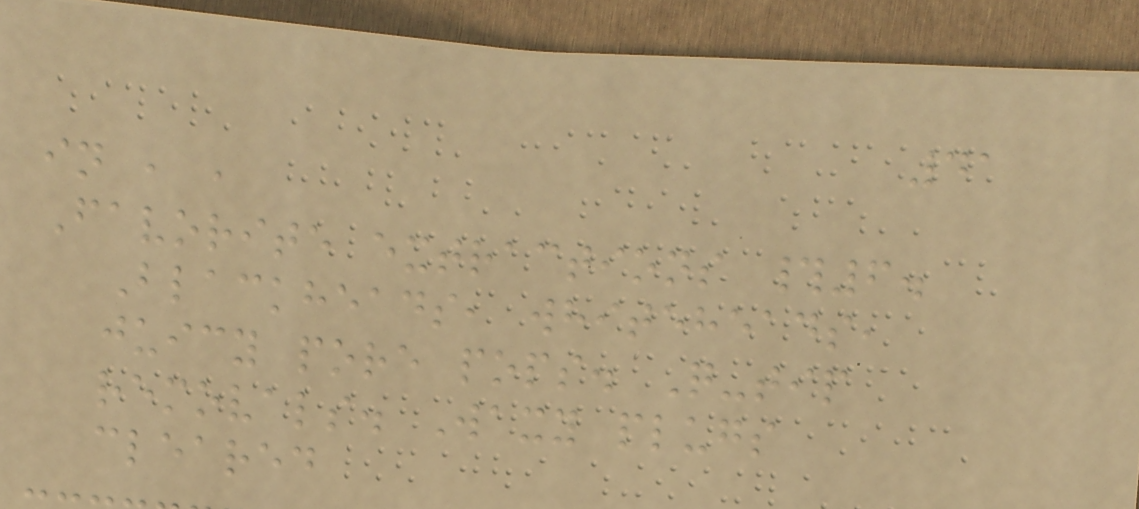41
in , ,
Favorite extractions #6.
Blackheads, whiteheads,
juicy pore pops. Q-tip
removals. Waxy plugs
cleared
